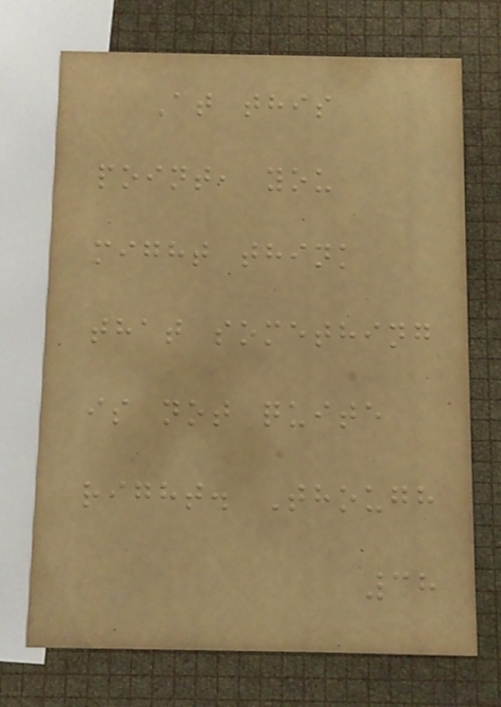At this
point, you
might think
that something
is not quite
right. Though
38
